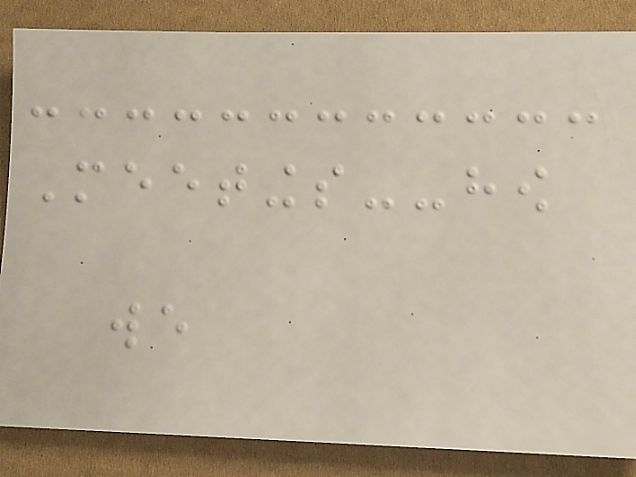Meetings--how
we
